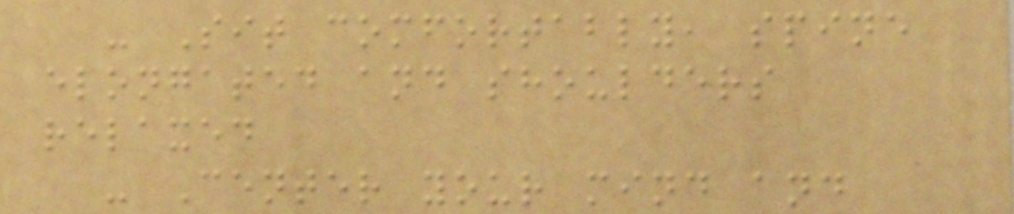- Sit comfortably, spine
elongated and shoulders
relaxed
- Center your mind and
